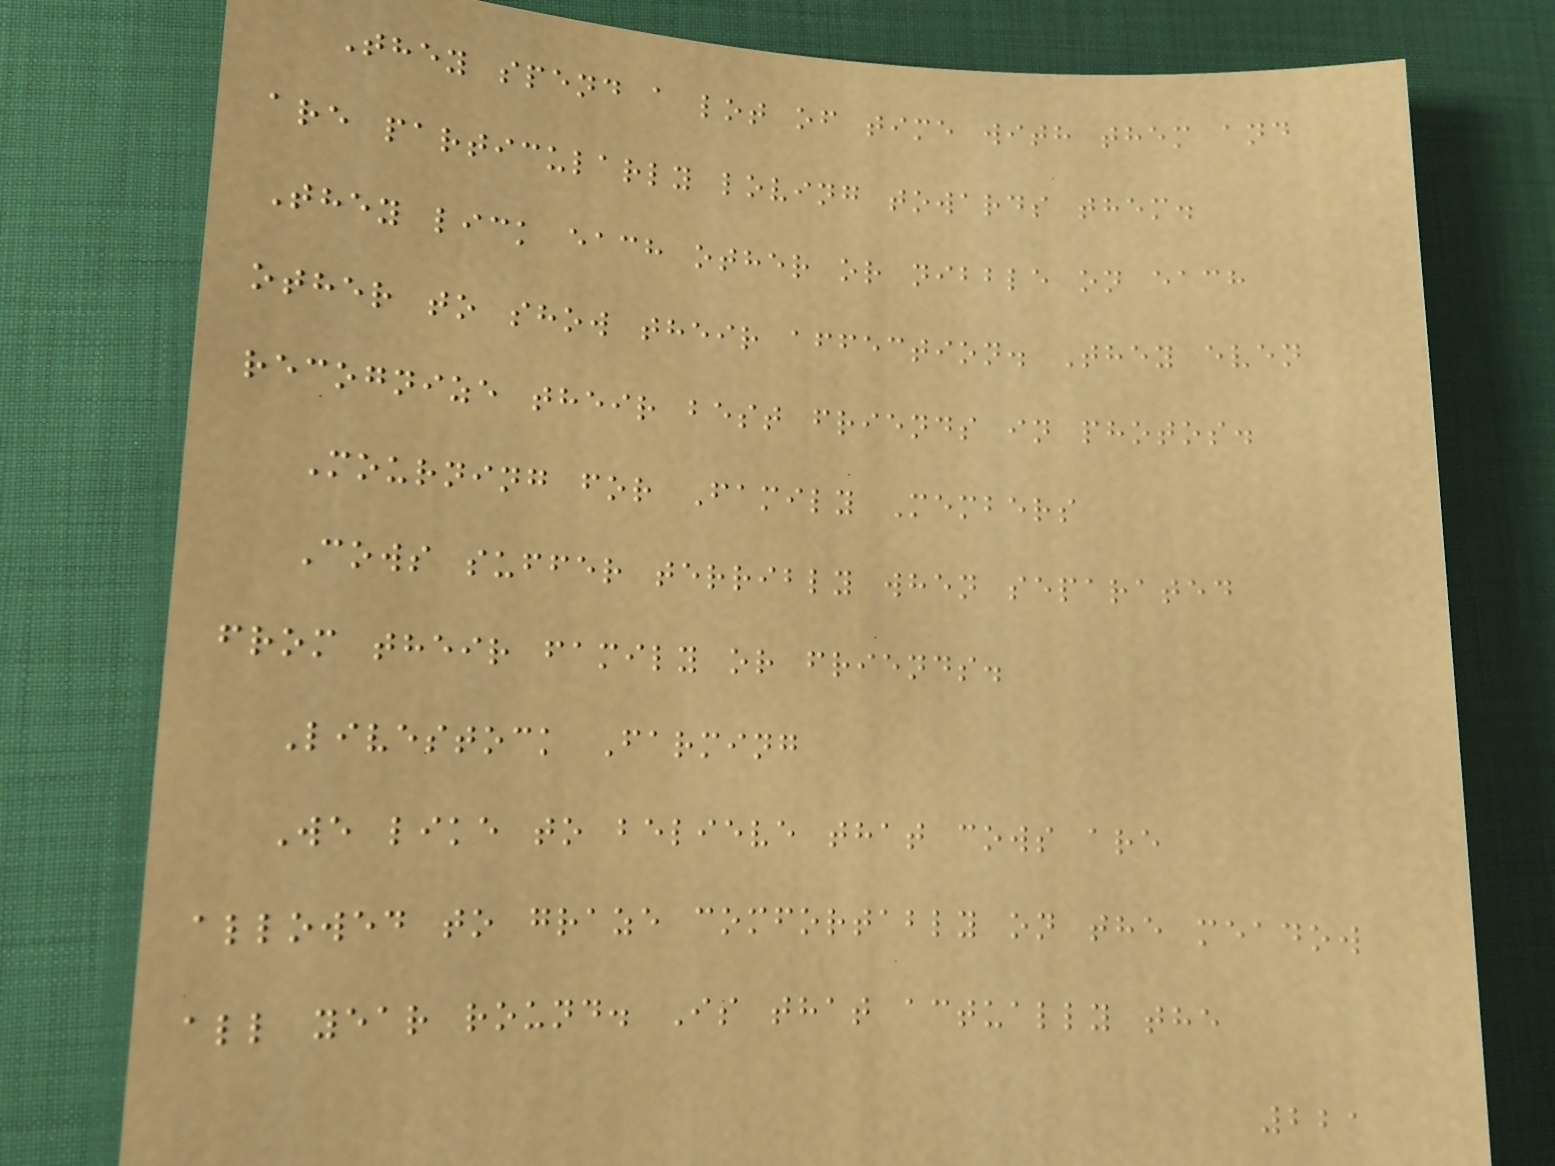They spend a lot of time with them and
are particularly loving towards them.
They lick each other or nibble on each
other to show their affection. They even
recognize their best friends in photos.
Mourning for Family Members
Cows suffer terribly when separated
from their family or friends.
Livestock Farming
We like to believe that cows are
allowed to graze comfortably on the meadow
all year round. Is that actually the
221
